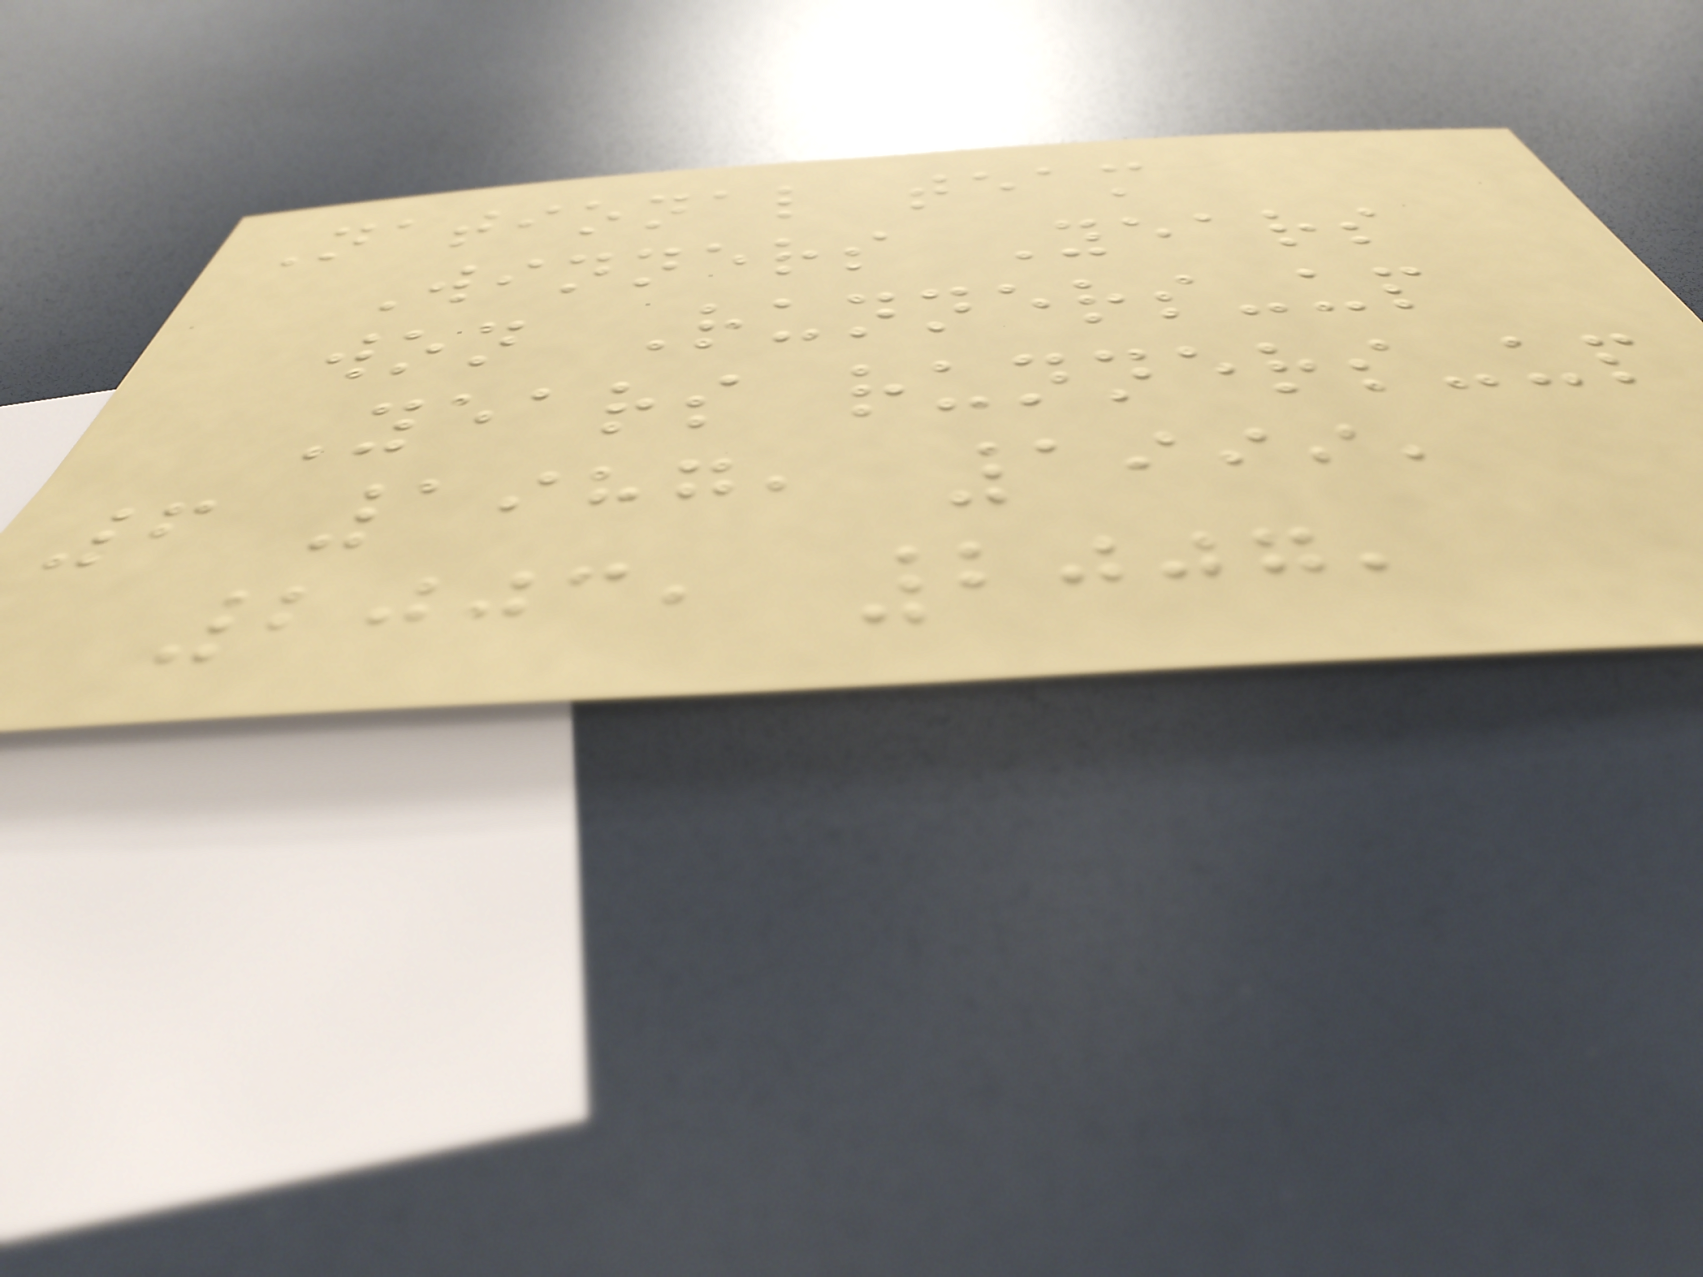National team
Winners Years
won Runners-up
Years runners-up
6 1987, 1999,
2003, 2007,
